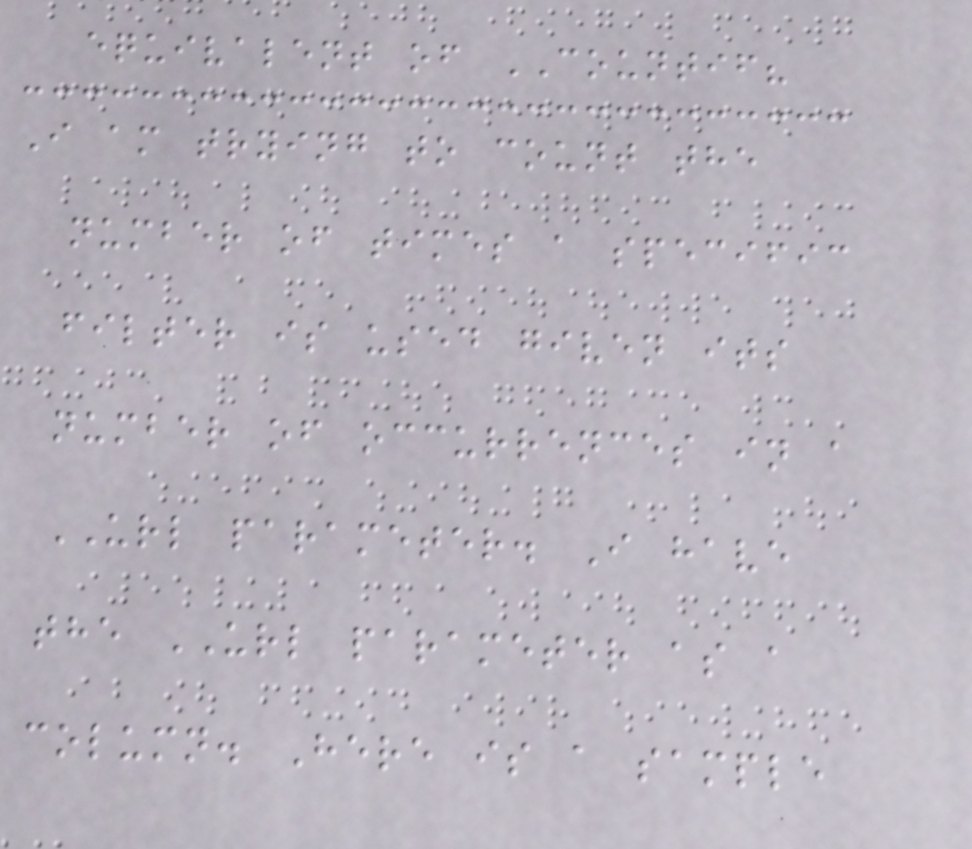equivalent of COUNTIF?
I am trying to count the
number of times a specific
filter is used given its
number of occurrences in a
URL parameter. I have
the URL parameter as a
column. Here is a sample
